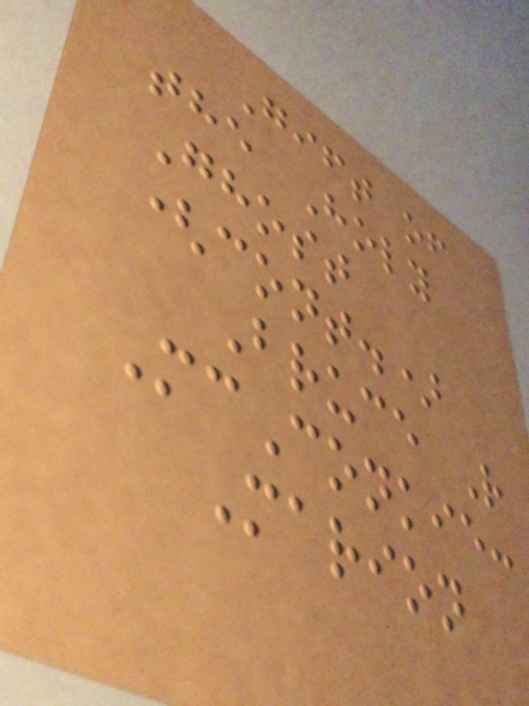Gift of
the Holy
Ghost
(cont.)
Bruce R
McConkie:
Marion
